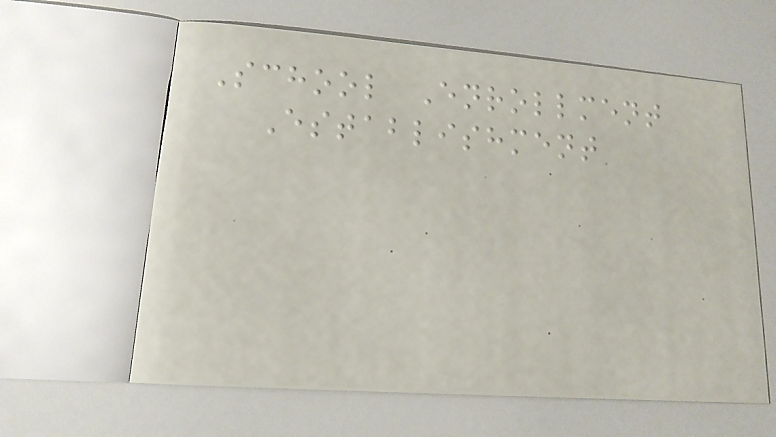School Enrollment
Establishment
